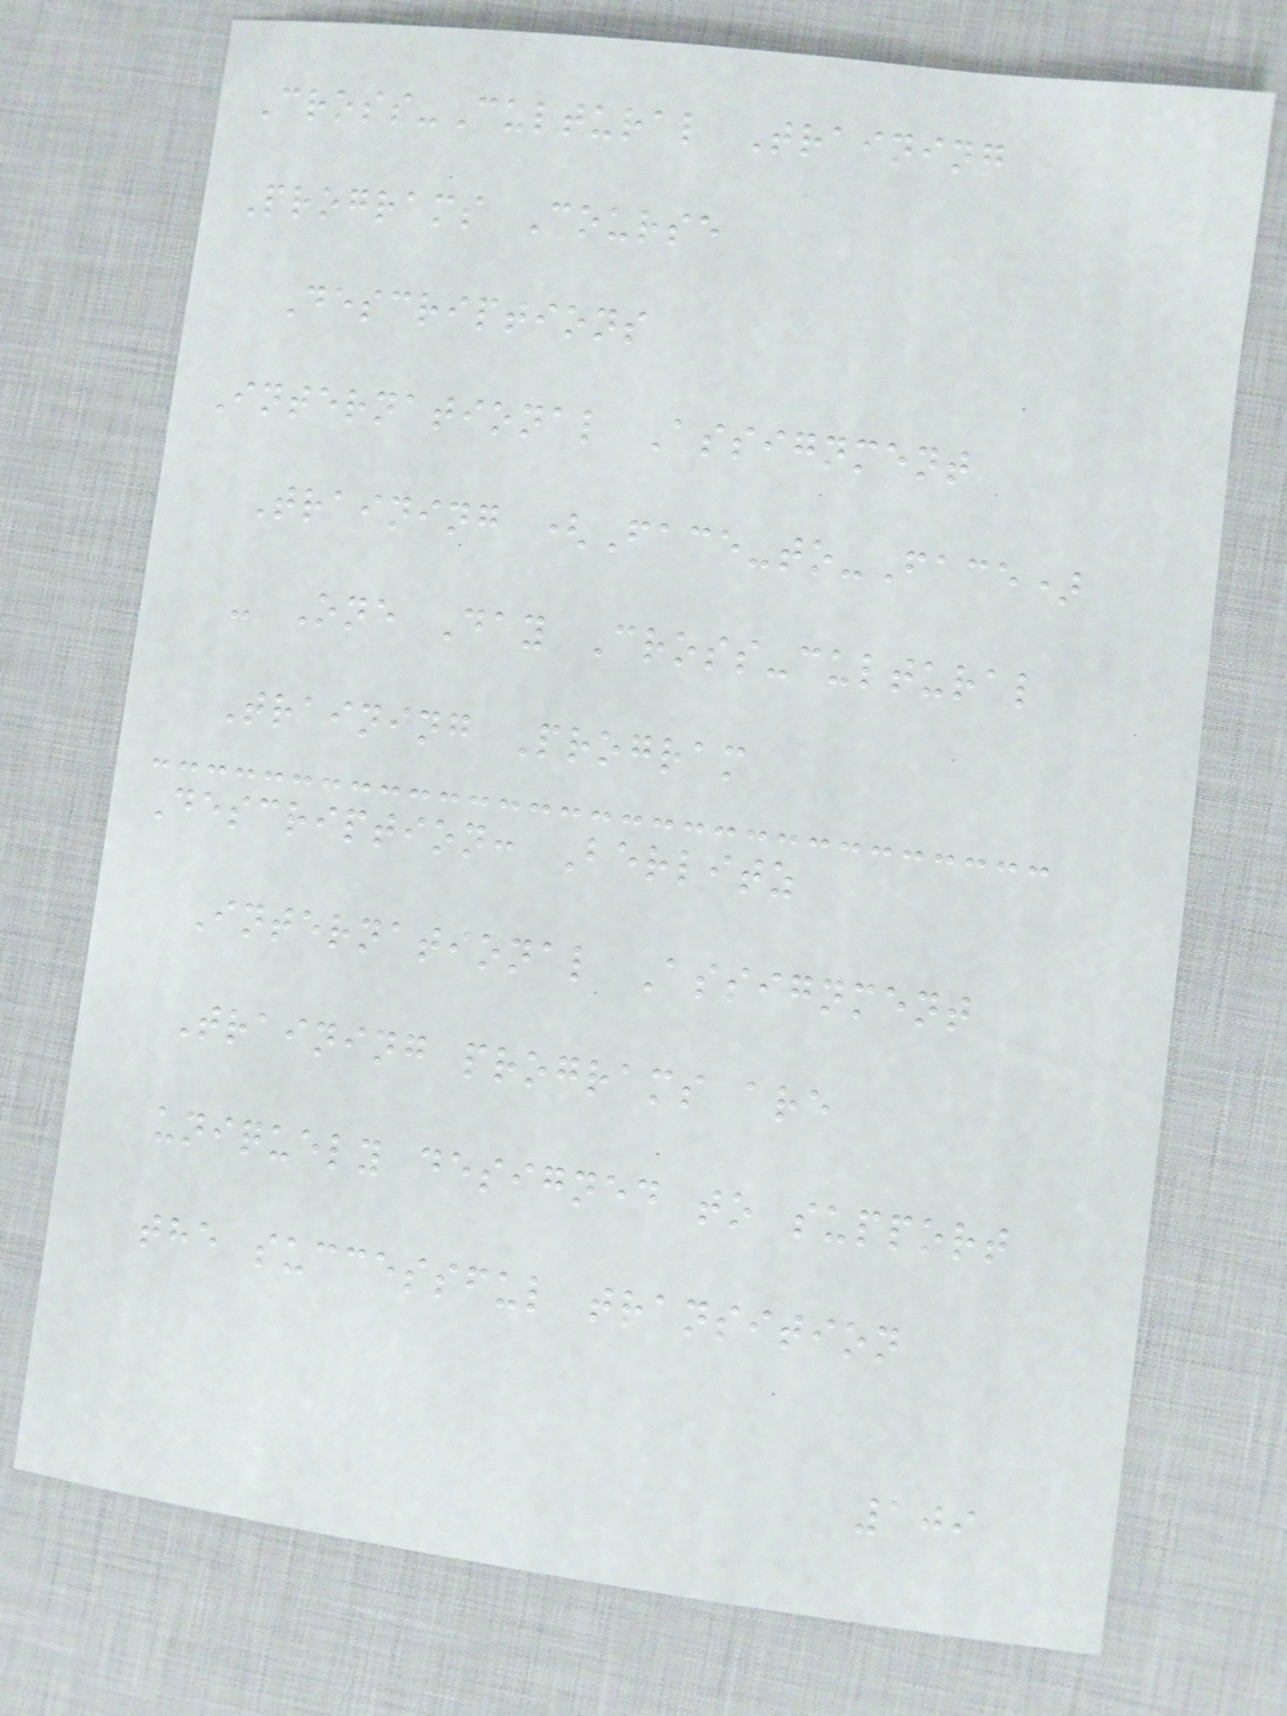Cross-Cultural Training
Programs Course
Descriptions
International Assignment
Training (Face-to-Face)
- One Day Cross-cultural
Training Program
Description: Berlitz
International Assignment
Training programs are
uniquely designed to support
the successful transition
109
